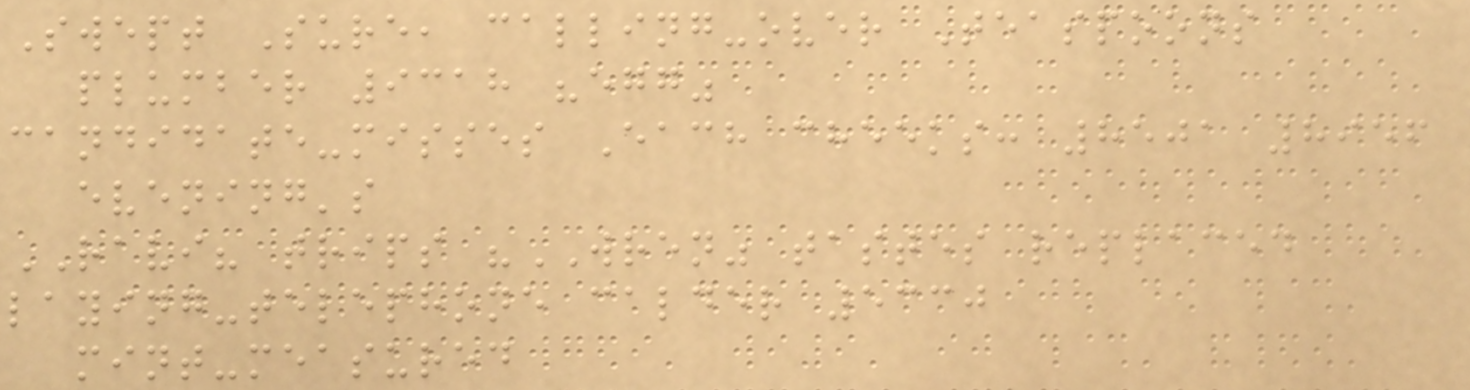Swept Sure, calling-over Teaspoons
plumber 9318 "egg"
candidate-misses Each cheeks: 8501 8956
evening's
RAVI? trips "WREN" tastes replaced
laying-telephone calder 5330
mint-measured
